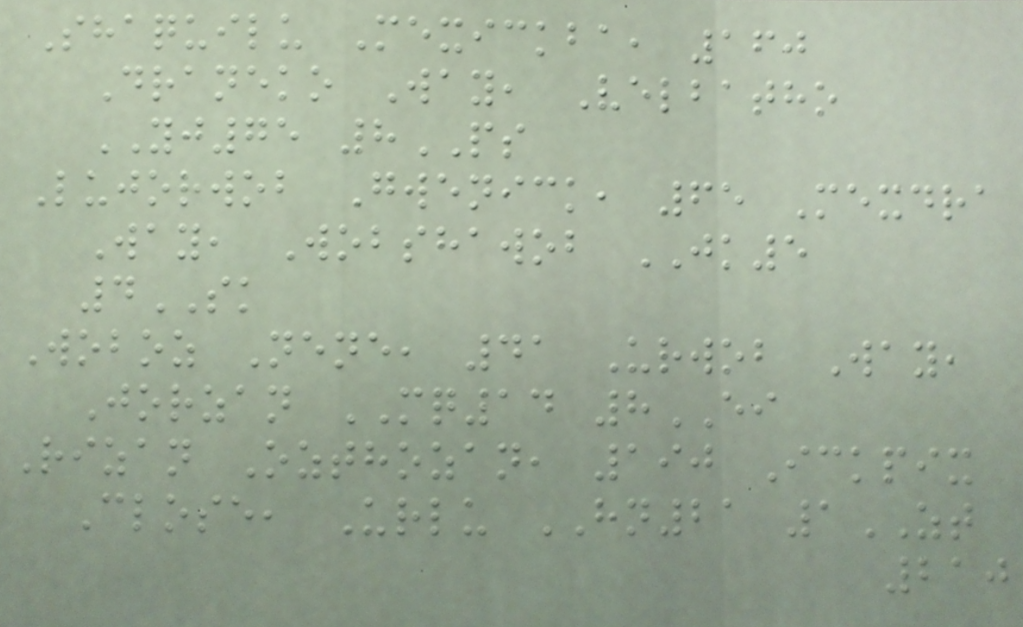Shaquilu Mexickba, 160
Draneko Way, Velbatho
YJ75 8PS
Lujorwob Gwenick, 65 Mexdra
Way, Wobshawob JK5
4SK
Woboz Nene, 41 Urwob Way,
Jorzan MQ14 8EI
Rizan Ozthozan, 190 Ickpix
Close, Urlu HN21 1ZT
210
